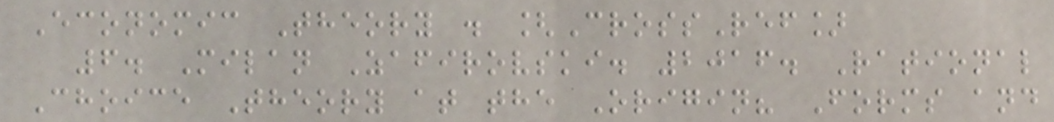Economic Theory . [CrossRef]
6. Milan Zafirovski. 2016. Rational
Choice Theory at the Origin? Forms and
